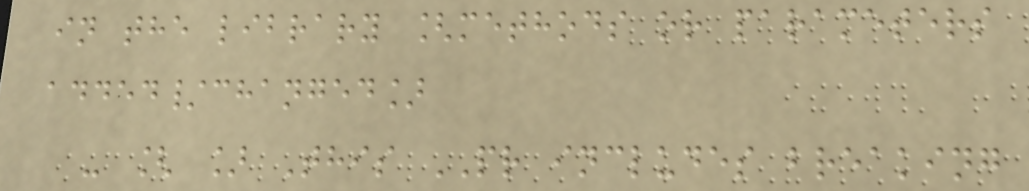in the library [methods or parameters
added/changed]
- [ ] This PR includes breaking
